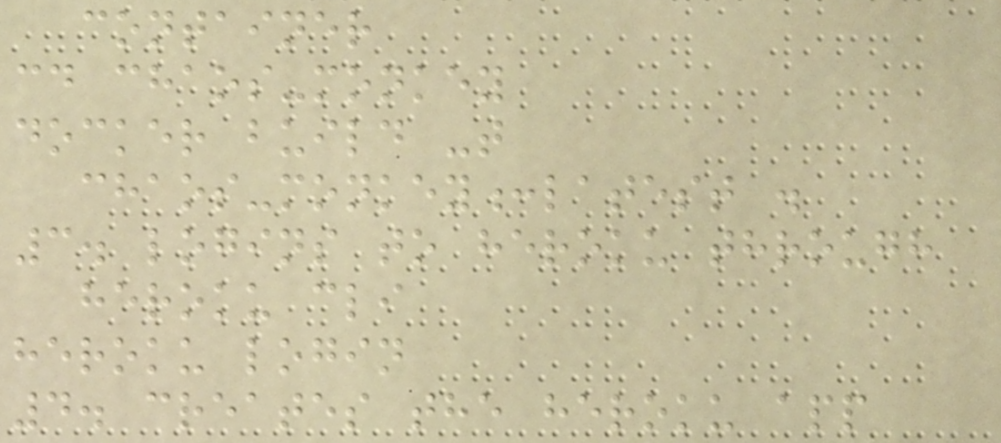container
cd chaos-monkey
docker build -t
chaos-monkey:latest .
3. logins to heroku through
heroku cli
heroku login
4. creates the heroku app
